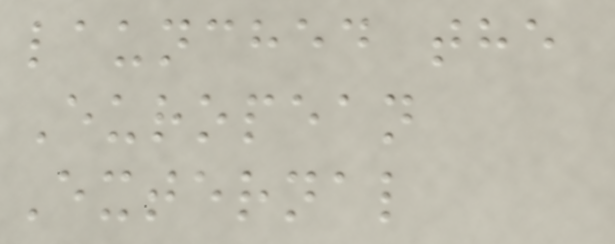launched the
European
External
